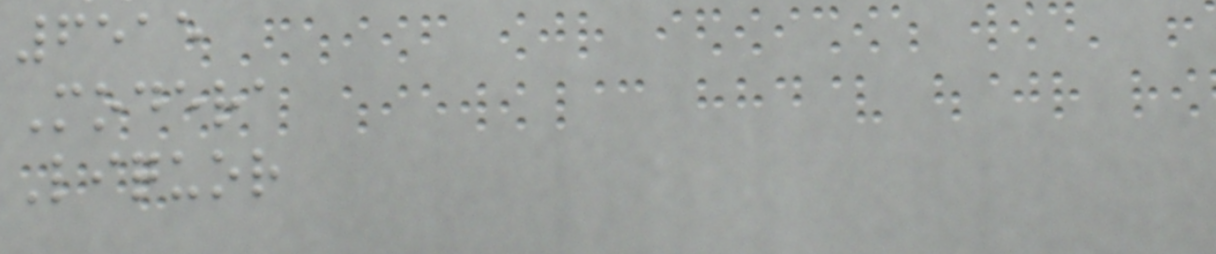6515
Modera
Liquor
